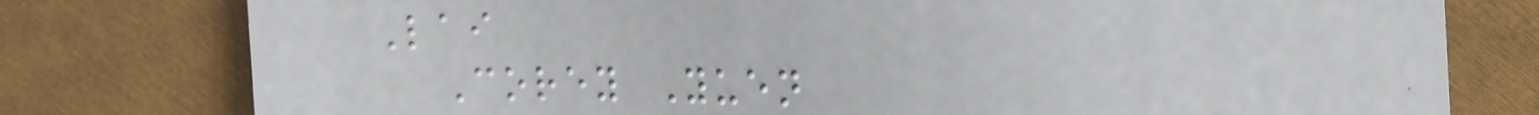Lai
Corey Yuen
